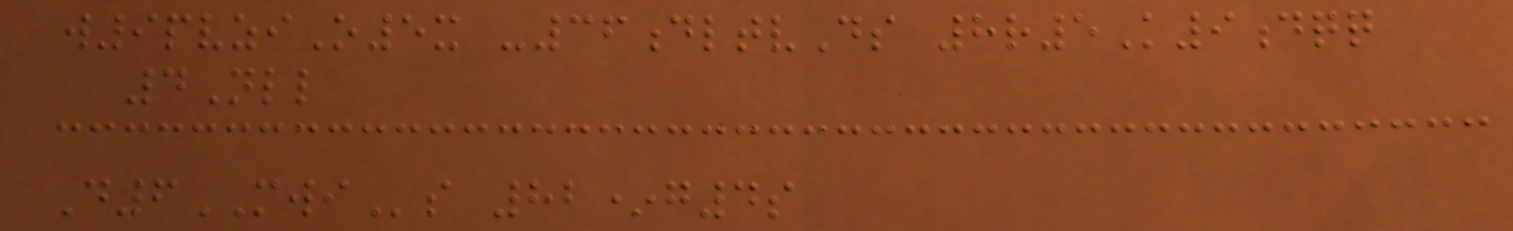w9pvziO5x -36dltvDs 8r5K9dqq
4Nll
D6MWIs 82*g4s
